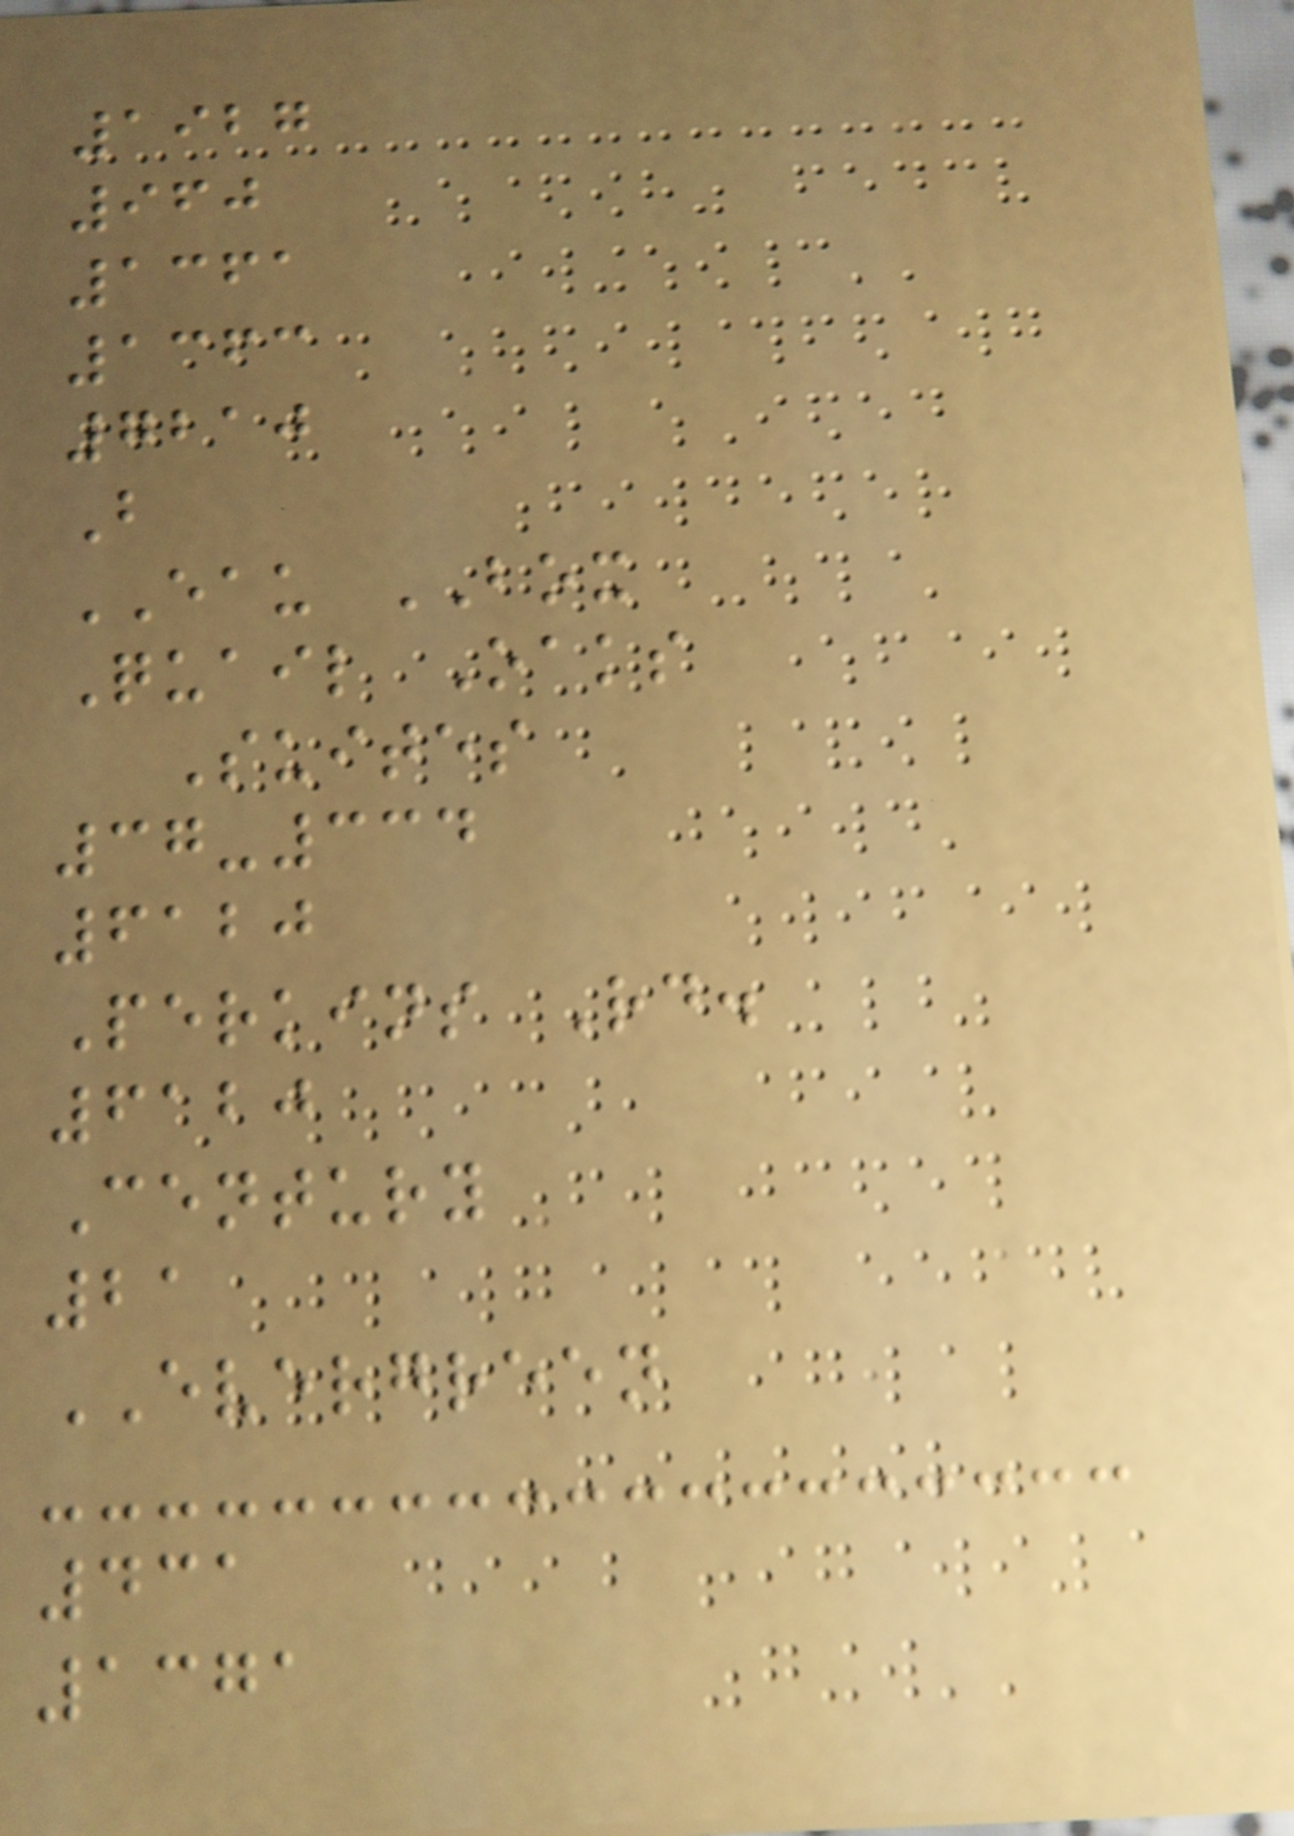1927
960
1361
1363
7210
B
EAU BOX
Quail Oaks
Suites
37-334
6120
Perkins Rd.
6120
Century
21
EVERGREEN
431
1371
